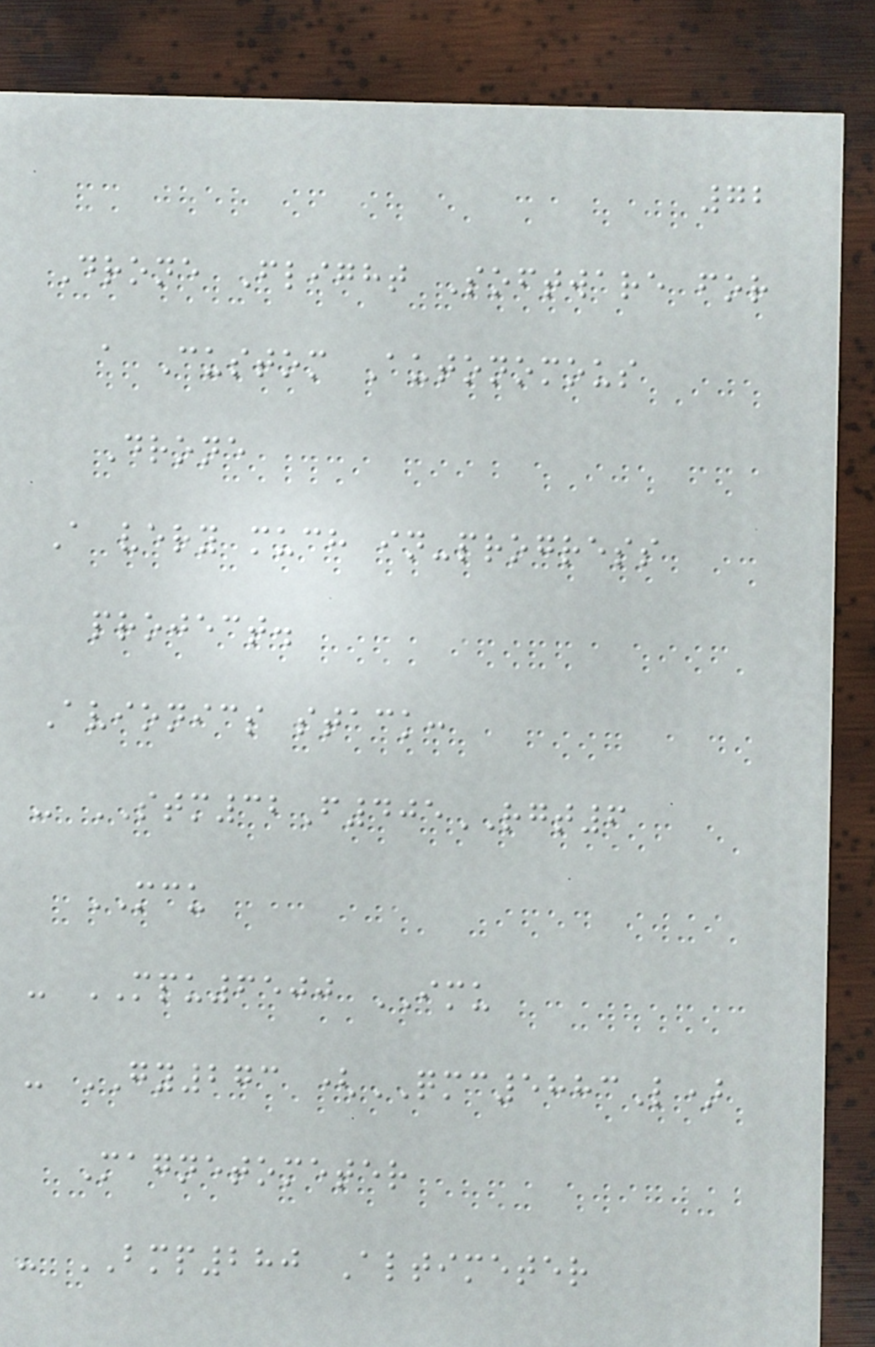72
Drone Flight Software for
a Custom Autonomous
Drone
A very much in-progress
project.
Avionics stack:
- STM32F405RGT6
MCU
- MPU6500 IMU
- GY273 (QMC5883L)
Magnetometer
- BMP280 Altimeter
